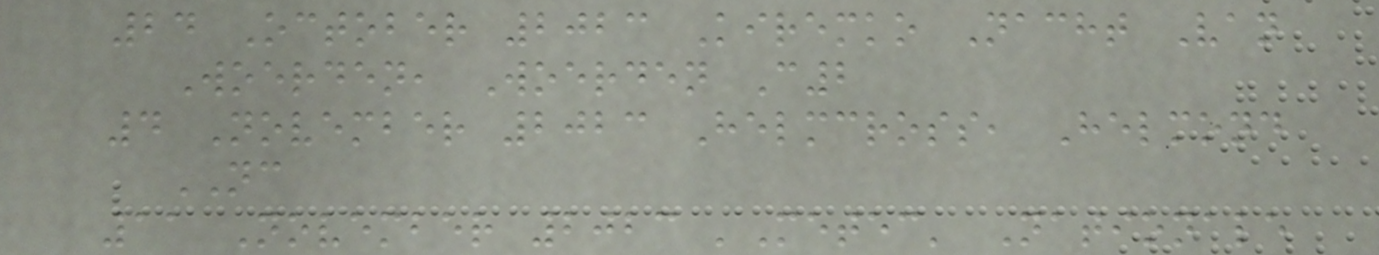24 October 2023 Kiremko Nacht Van
Woerden, Woerden C2
4 November 2023 Helmcross, Helmond
NC
11 November 2023 'Metec' Nationale
